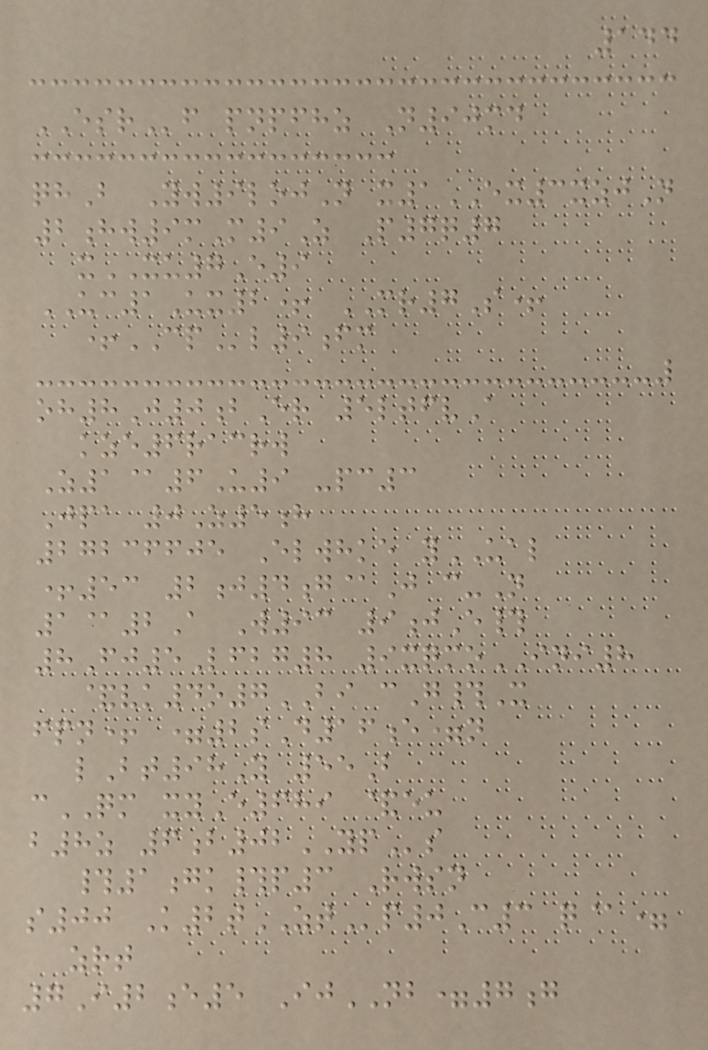144
ESRf pnpfhz N90md
qhB Yw9lojN x1EX3xzjN
2hw9mM9Z P7q7
xXU7E9
UC1Ux2+ MR7S+
+CPl9fm
oh8J0bEr 5ltfvA
kze6racrw
Z1@6U9 -pc3
Jpa 0Z5h
27236605 Elwhke yUAL
+53 2j4g@J c-N
1@2A W93 9jE#
8Fj5Lfbg8 9xqmoINI8
&vk4o7BI cG#X
fpn+ =2sD16e=n
lBt98Y 55B
cQM xyE689 &eu
b8z 6b02YPs
#1gk#p3 Rwsn
s00 K2tZTp0C3 q@=
zrt
7I2e5 IjNB=7g
